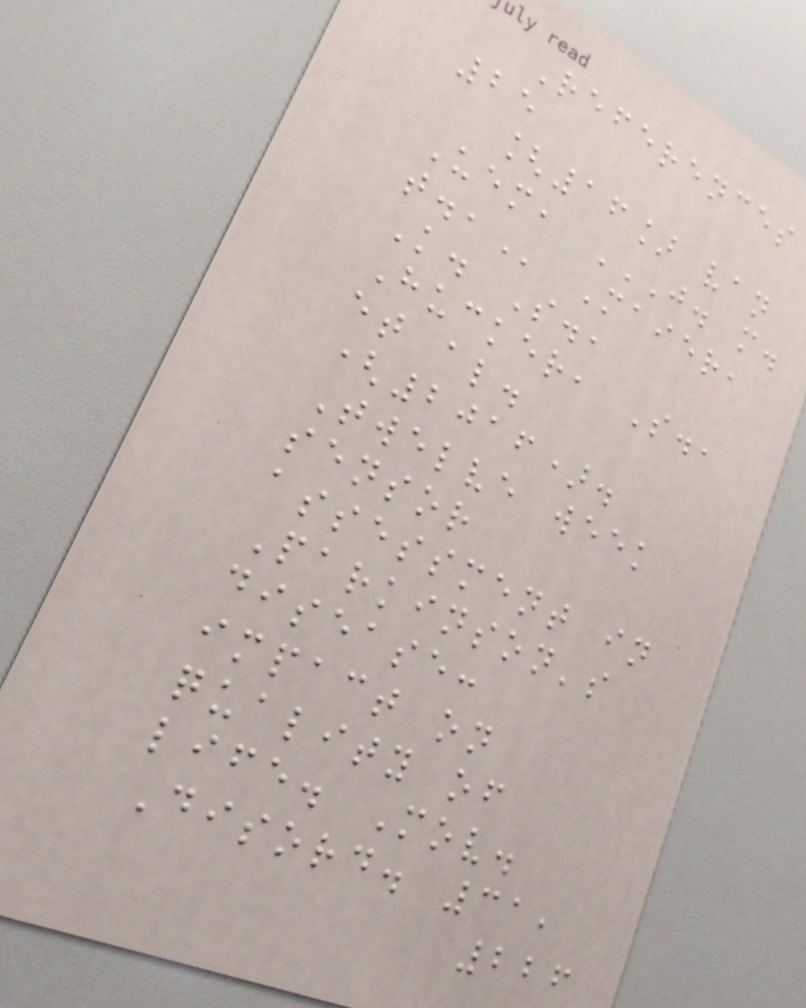References
25
[16] van
Uem, J. M.
T., Maier,
K. S.,
Hucker, S.,
et al.
(2016).
Twelve week
sensor
assessment in
Parkinson's
disease:
impact on
quality of
life. Mov.
Disord. 31,
226
